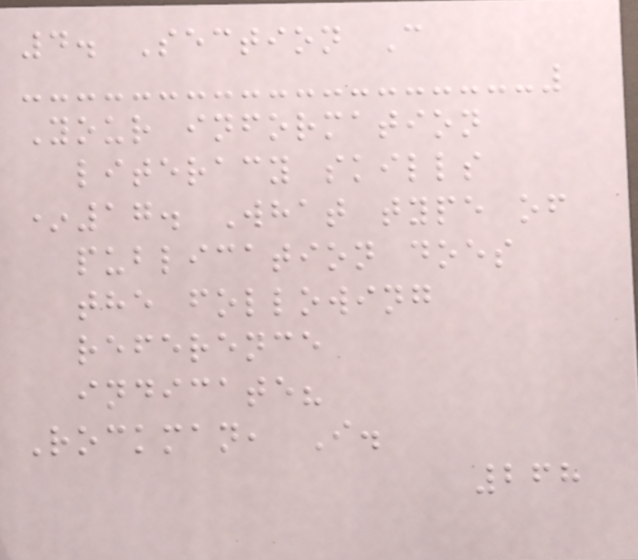4. Section C
Your information
literacy skills
*17. What type of
publication does
the following
reference
indicate?
Rockman, I.
268
